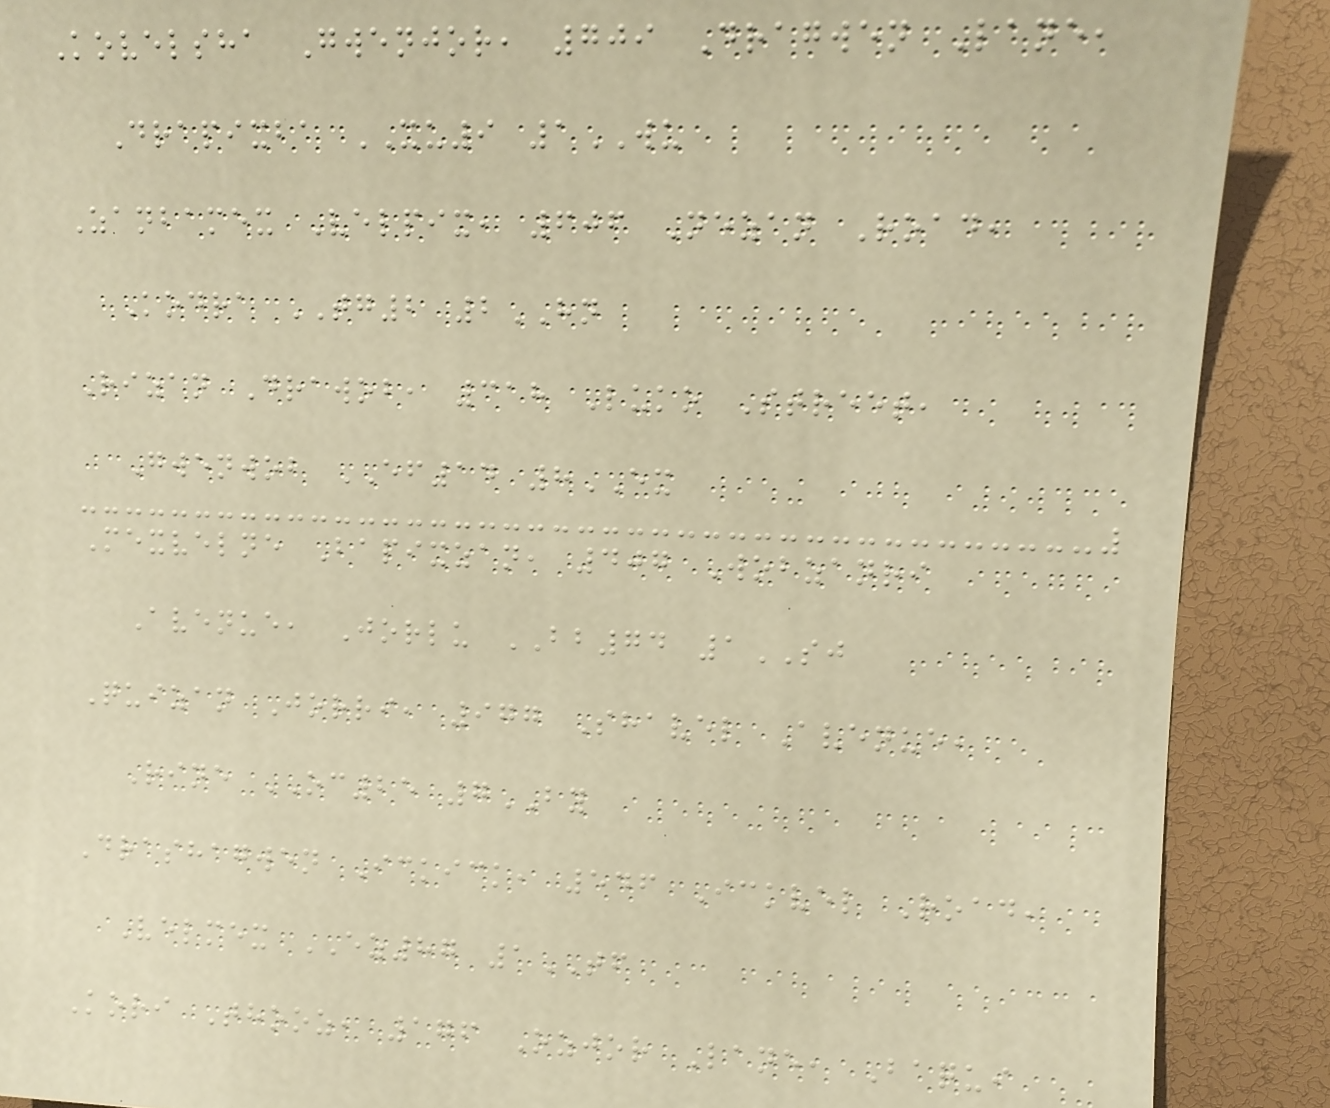Kovelsha Gwenjor, 709 Dragwen Lane,
Drapixba XU9 1WU
Zanbamex Velpix, 606 Nezan Road,
Kodra TG2 2HN
Rizan Drawob, 318 Luko Street,
Gwenwob EF14 8EX
Mexvelne Bapixzan, 407 Wobzanri
Avenue, Jorlu BB74 1SJ
Quizan Jorri, 977 Shavel Avenue,
Rine OC25 7BY
Drashagwen Ickick, 546 Ickvel Road,
Velmex EZ87 1TF
Kori Thooz, 176 Ozjor Lane, Baqui
